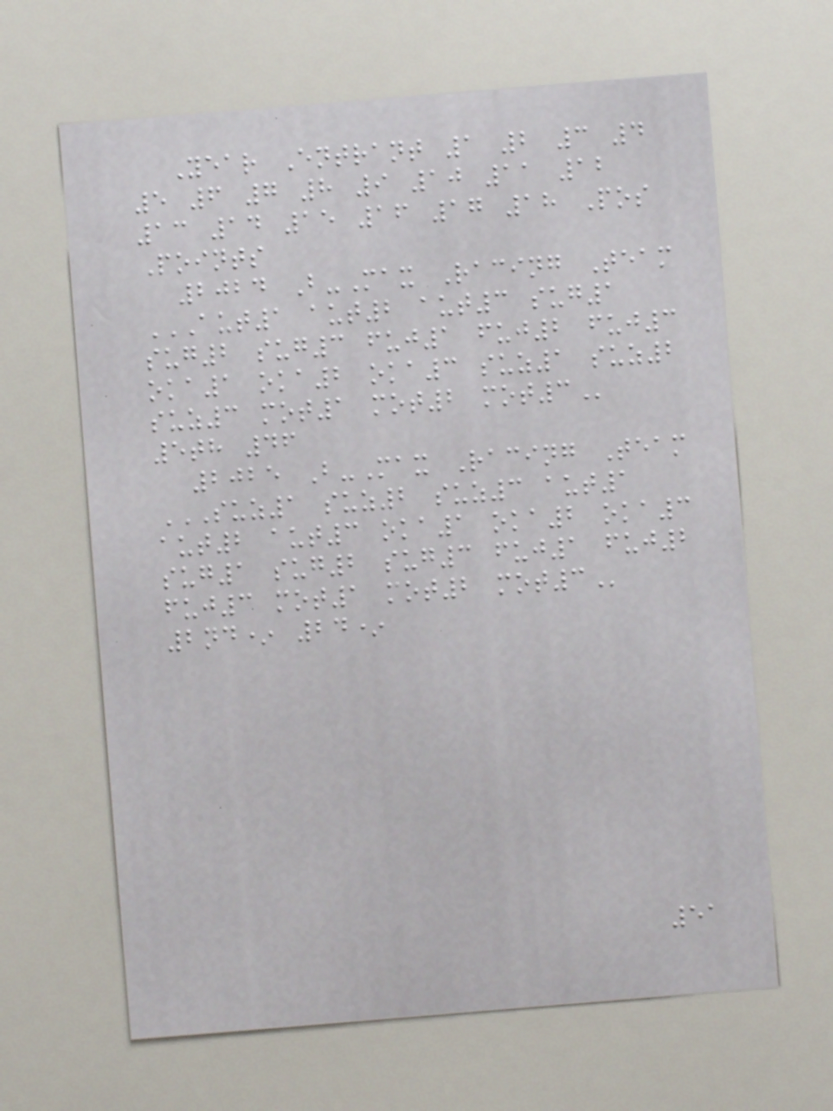Year Entrant 1 2 3 4
5 6 7 8 9 10 11 12
13 14 15 16 17 18 Pos
Points
2024 B-Max Racing Team
AUT1 AUT2 AUT3 SUG1
SUG2 SUG3 FUJ1 FUJ2 FUJ3
OKA1 OKA2 OKA3 SUZ1 SUZ2
SUZ3 MOT1 MOT2 MOT3
5th 46
2025 B-Max Racing Team
SUZ1 SUZ2 SUZ3 AUT1
AUT2 AUT3 OKA1 OKA2 OKA3
SUG1 SUG2 SUG3 FUJ1 FUJ2
FUJ3 MOT1 MOT2 MOT3
2nd* 24*
51
